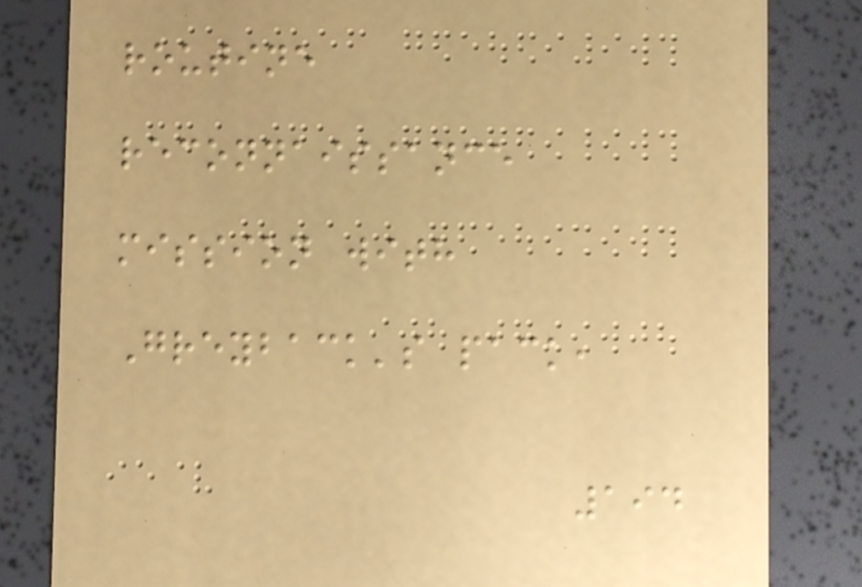routine
reconnaissance
mission with
Greyback's pack,
194
